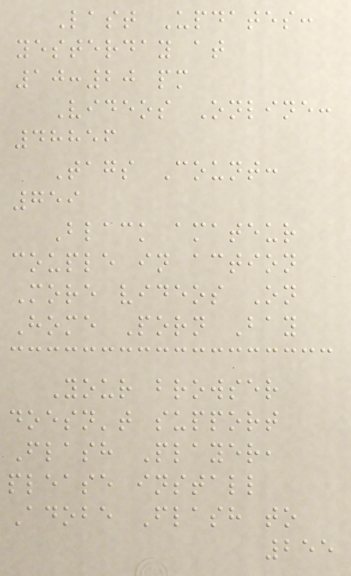Last Updates:
yesterday at
10:20 pm
Videos Online:
48856
Tags Count:
759
Black amateur
couple in action
More videos On
Home Porn Bay
Your browser
doesn't support
Flash Player,
please install
Adobe Flash to
255
